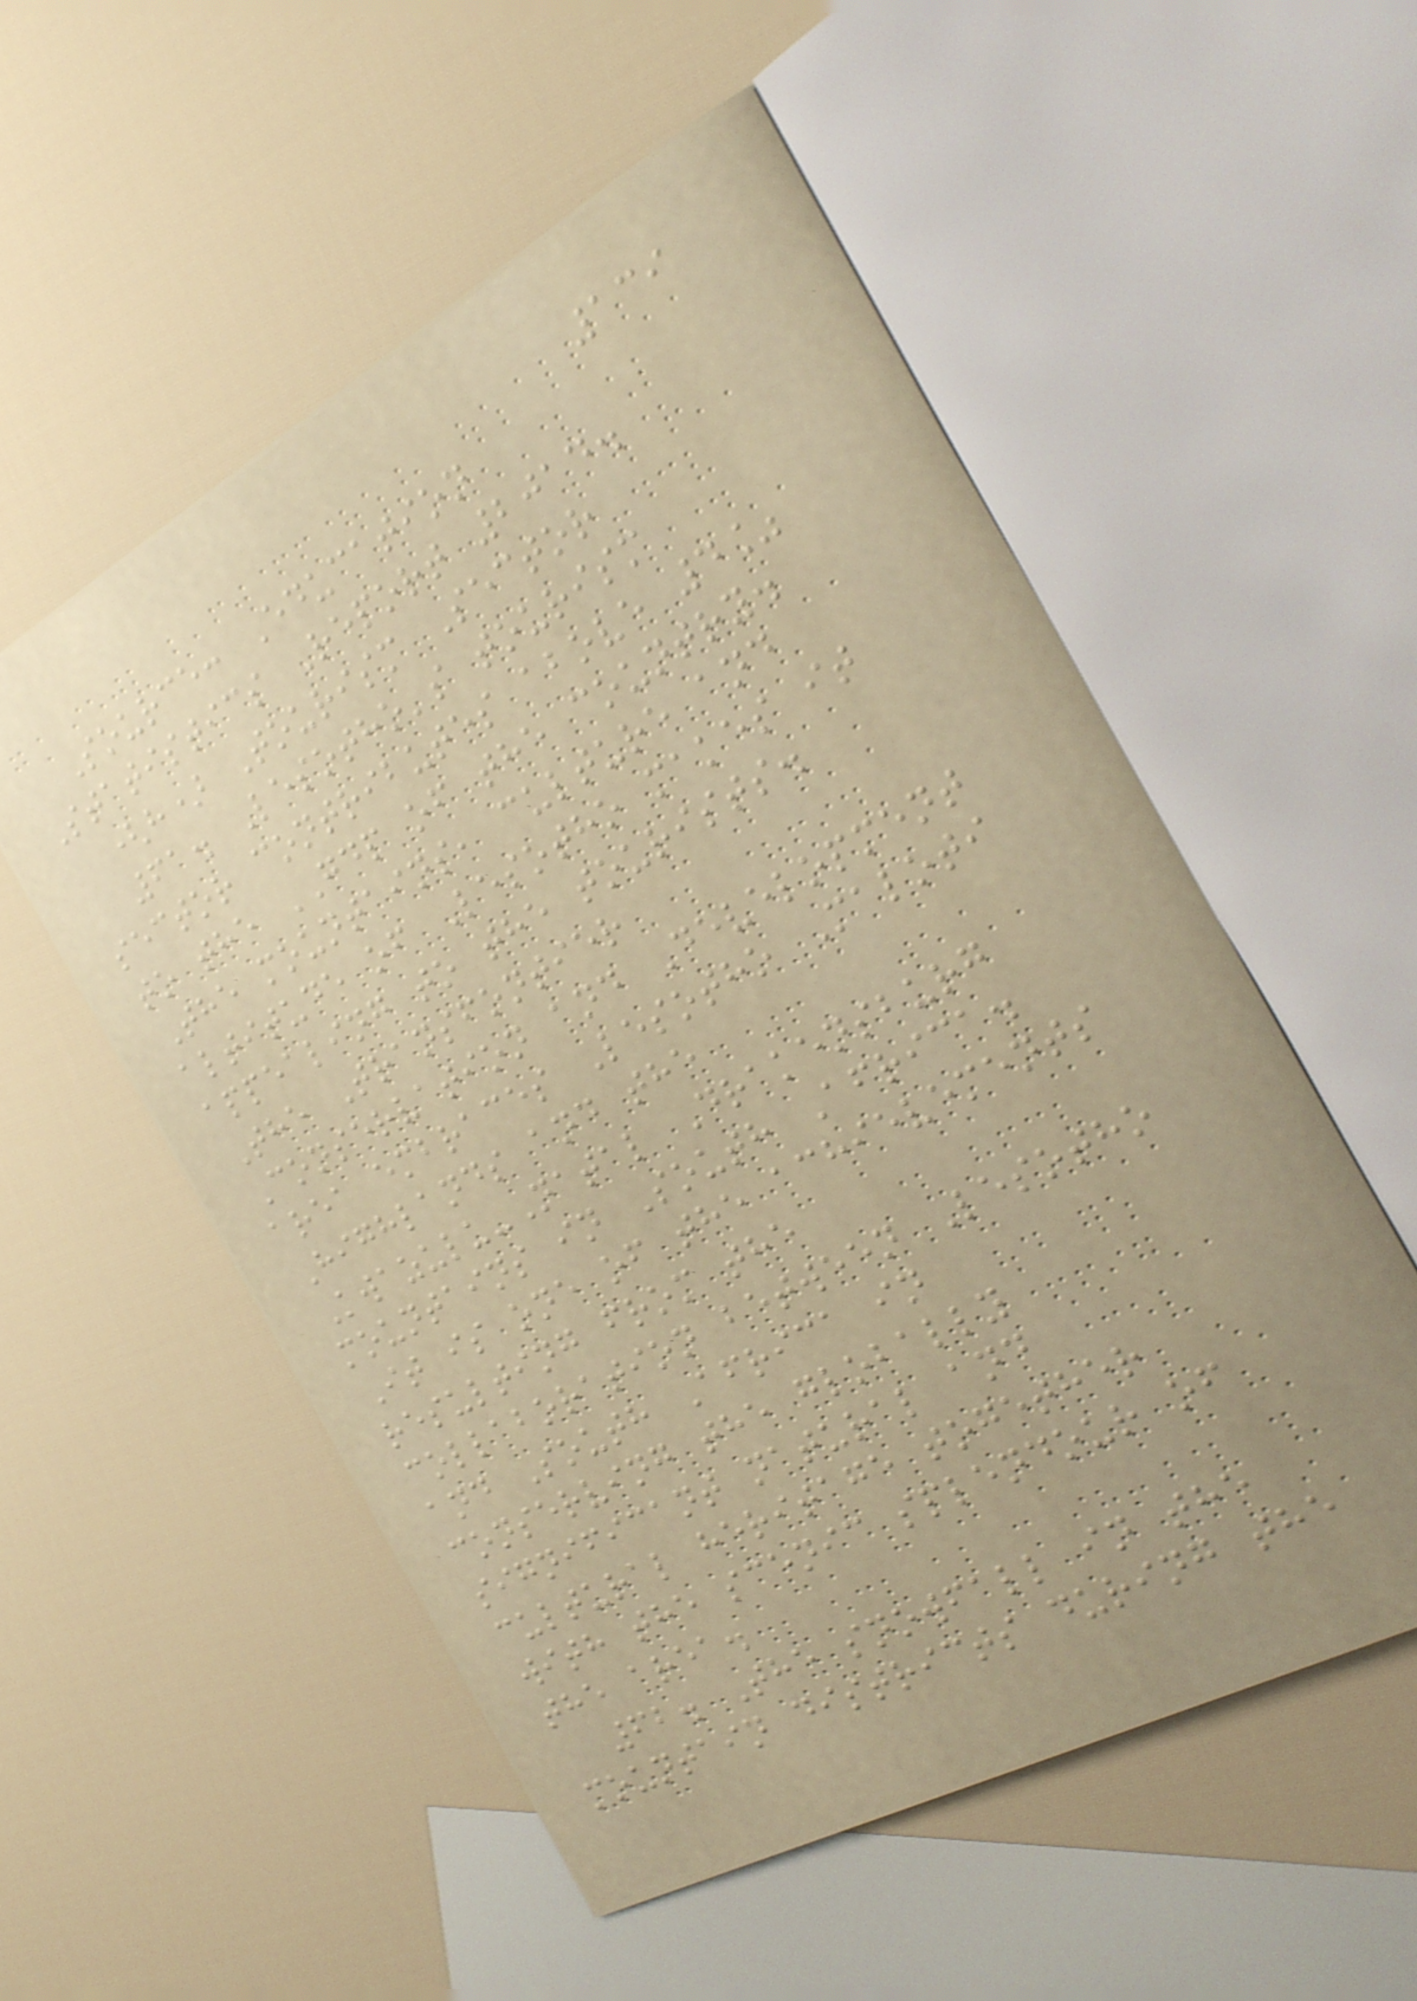139
Source: Education
Statistics Report 2014.
(h) Tourism Sector
61. Lesotho's tourism
sector contributes above 4%
to the GDP of the country.
The mountains, culture and
altitude of Lesotho makes it
appealing to the tourists.
The Transfontier
Conservation and Development
area embraces Lesotho Maloti
Highlands and the
Kwazulu-Natal Drakensburg
mountains in South Africa.
It is one of the achievements
resulting from the
collaboration between Lesotho
and South Africa in
conserving the globally
significant natural and
cultural heritage together
with the scenic splendour of
the area.
62. The snowfall in the
mountain districts during the
